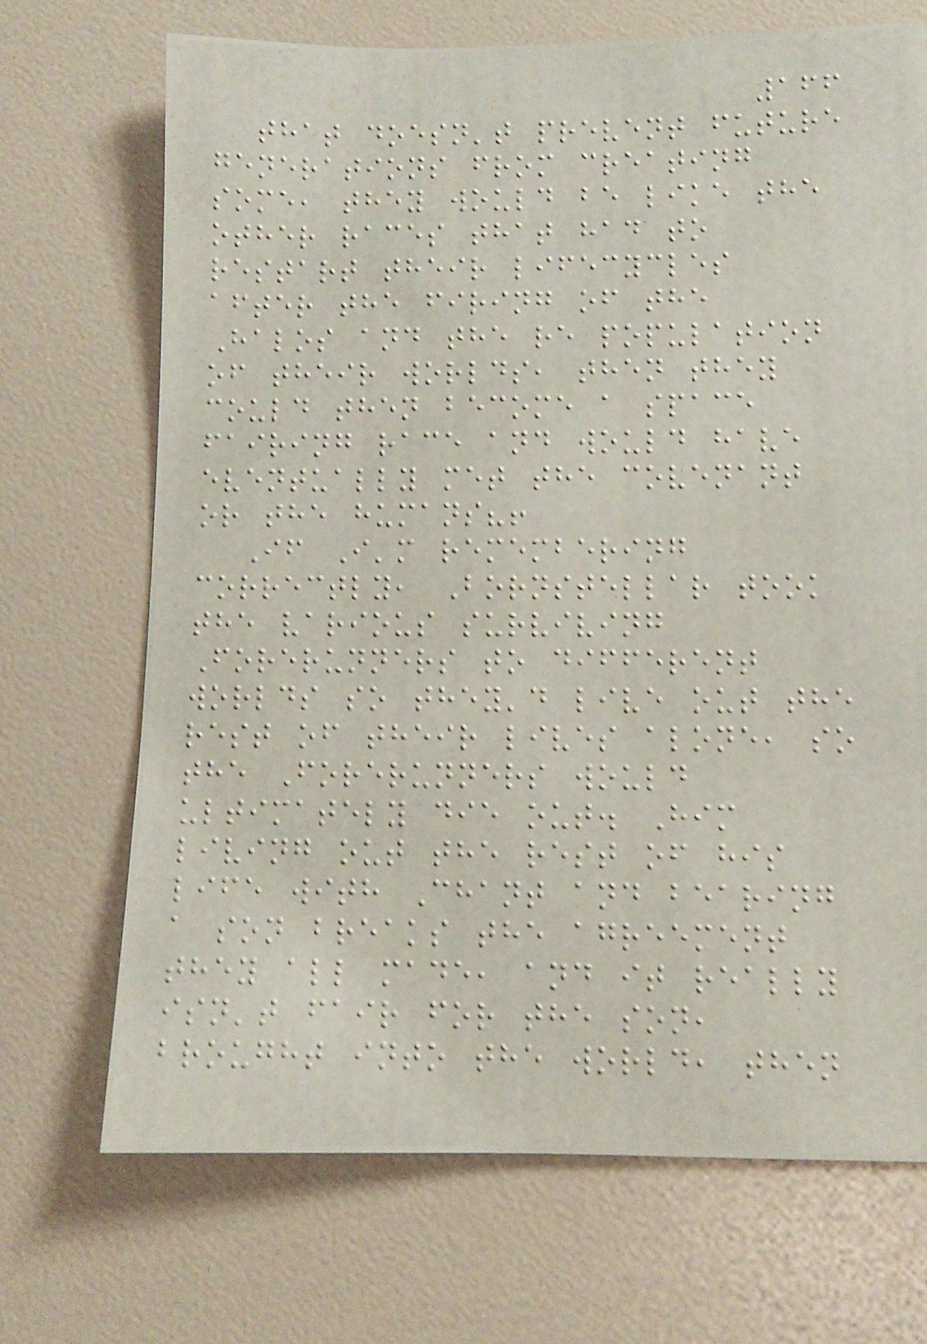166
that doesn't prevent future
generations from creating
some, they would be like the
other races that had to
restart their lifecycles
after the firing of the
Halos and the re population
of their worlds, then they
could then become a space
fairing race and would have
eventually met the covenant
or the humans?!
If I'm remembering
correctly, Bornstellar took
the various surviving
Forerunners to different
worlds so they'd live out the
rest of their lives alone, so
the Forerunners would
ultimately die out. Him
living out the rest of his
life with Chant and bearing
a son breaks the agreement
they all made, and it really
isn't fair for the son,
brought into the world, then
